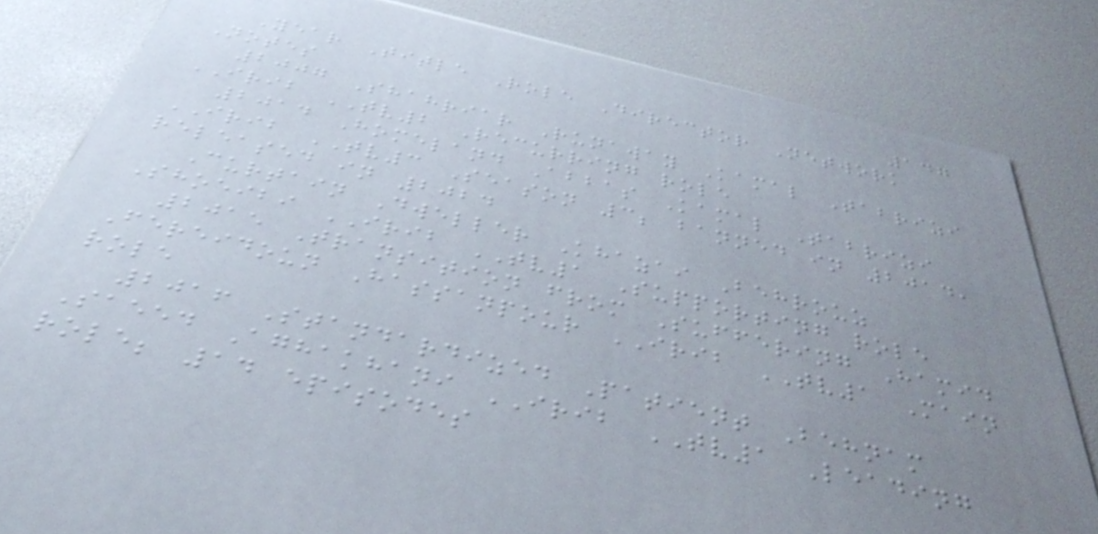147
Year Title Role Director Network
Notes
2007 Shahriar Runaway Kamal Tabrizi
IRIB TV2 Recurring role
2014 Homeland Abbas Kamal Tabrizi
IRIB TV3 Season 3; banned in 2014,
released in 2024
Curtain Dweller Khazai Behrouz
Shoeibi IRIB TV1 Supporting role
2015 Transition from Suffering Hamid
Fereidoun Hassanpour IRIB TV1 Main
role
2016 Standardized Patient Behnam
Saeed Aghakhani IRIB TV1 Leading
role; 14 episodes
